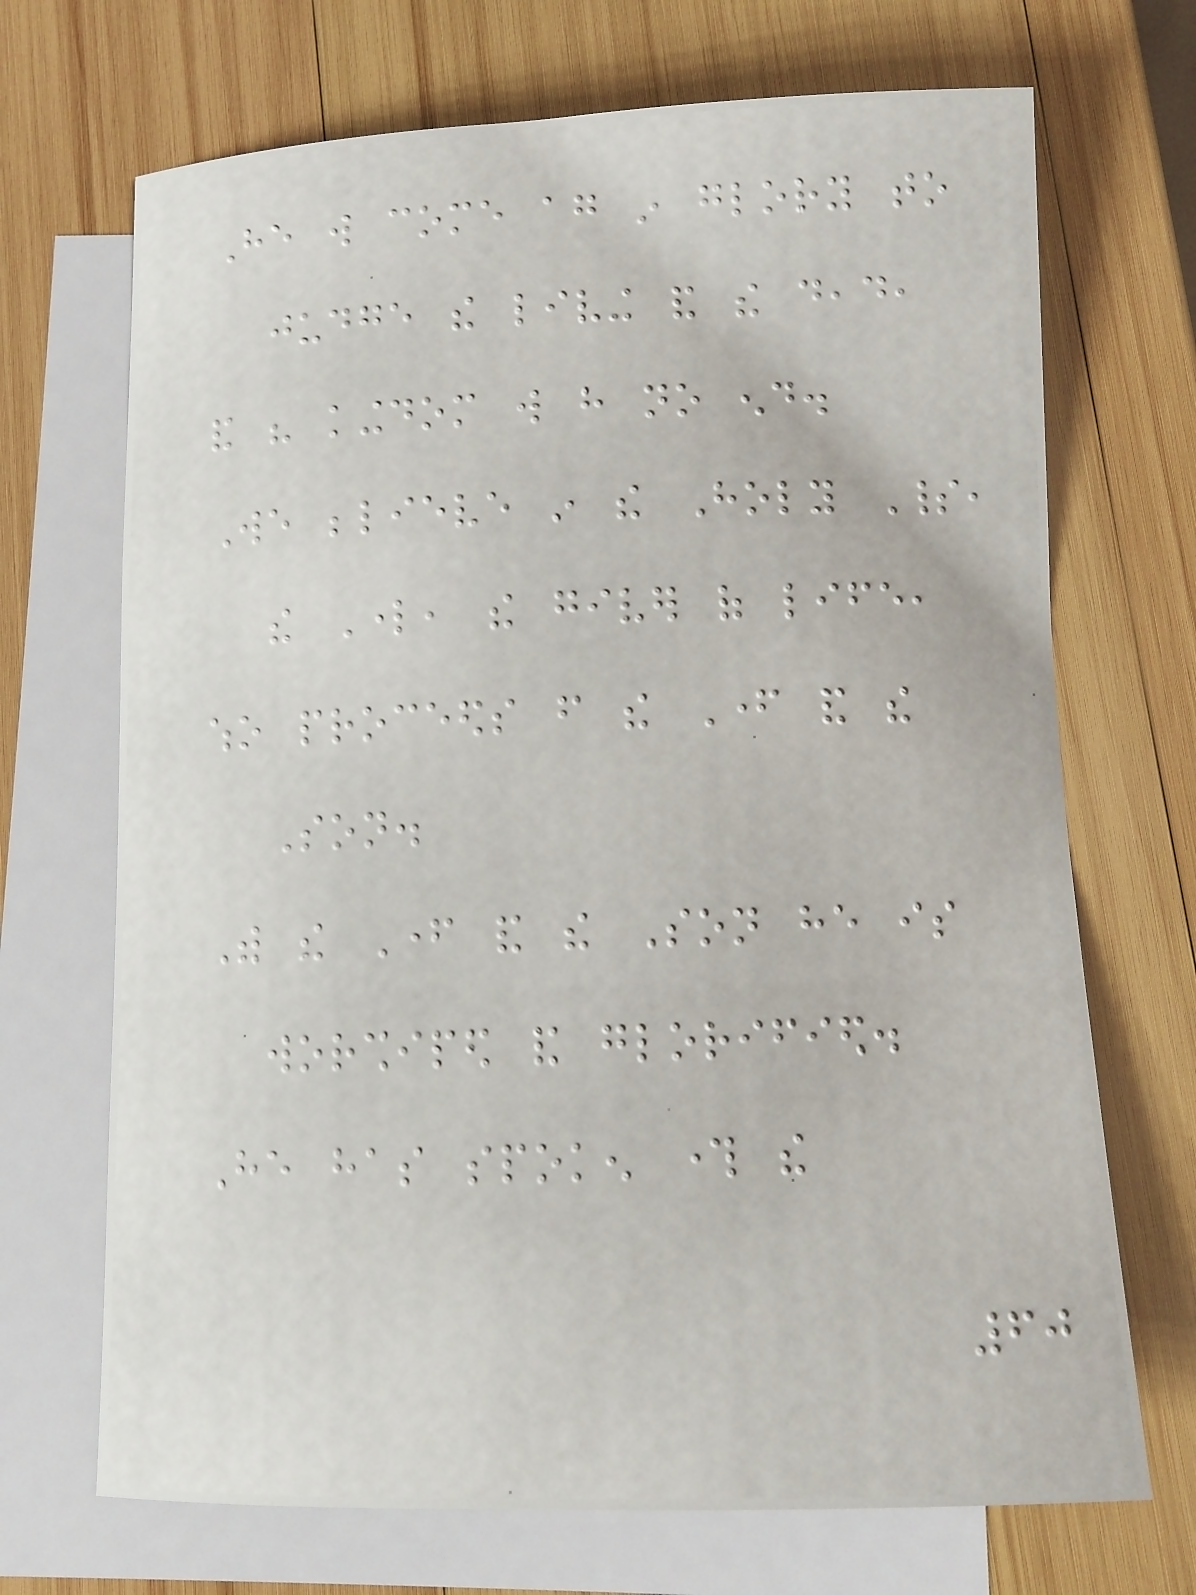He will come again in glory to
judge the living and the dead,
and his kingdom will have no end.
We believe in the Holy Spirit,
the Lord, the giver of life,
who proceeds from the Father and the
Son.
With the Father and the Son he is
worshiped and glorified.
He has spoken through the
60
